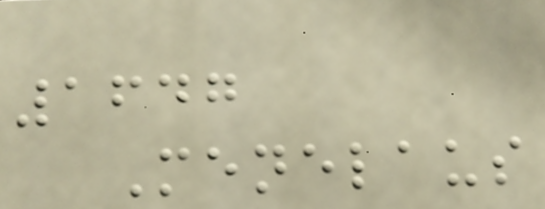1647
Menelaus
